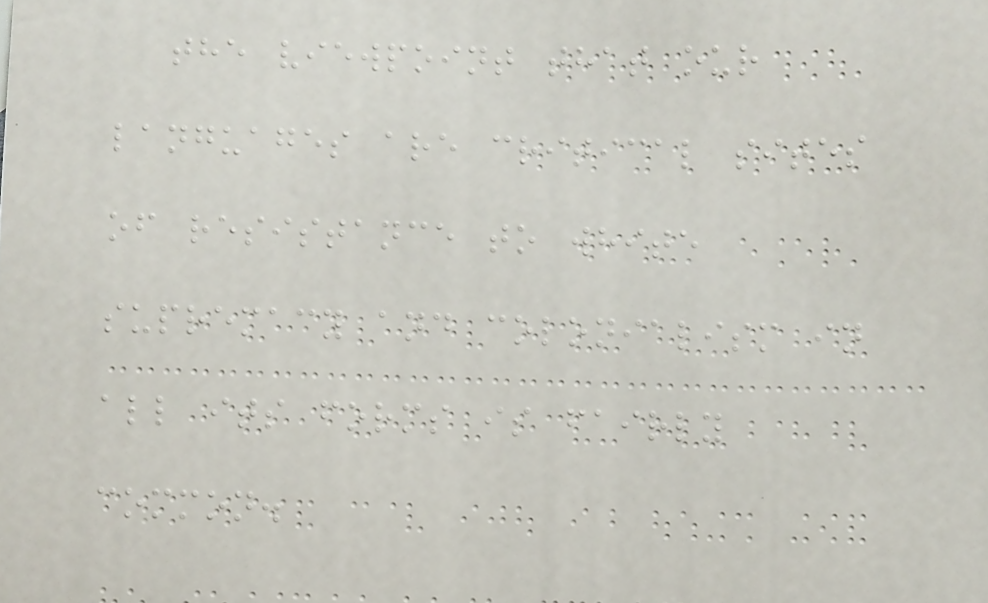the viewpoint that our
languages are critical sites
of resistance to white
supremacy and colonialism in
all its forms is fairly
common.
